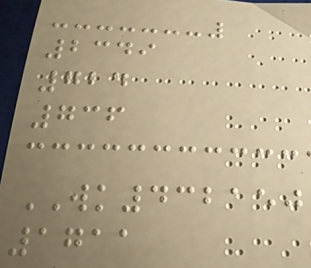2349
724
736
WK432150
1711
